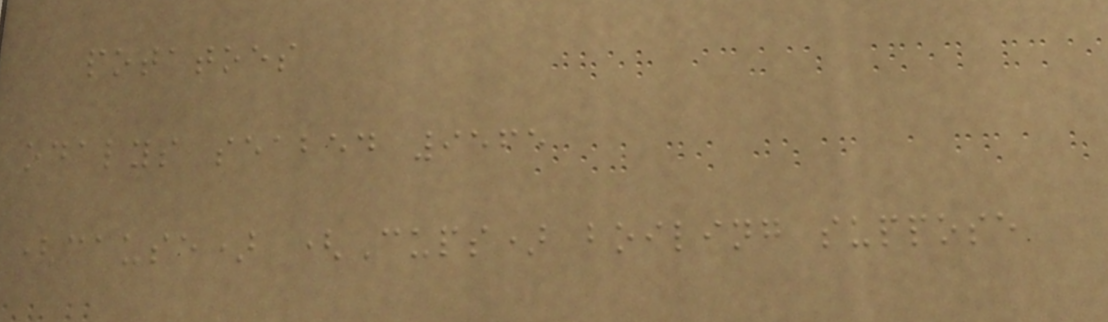potatoes
odalys seabed 9565
(cause) (Cups) boiling suppose
